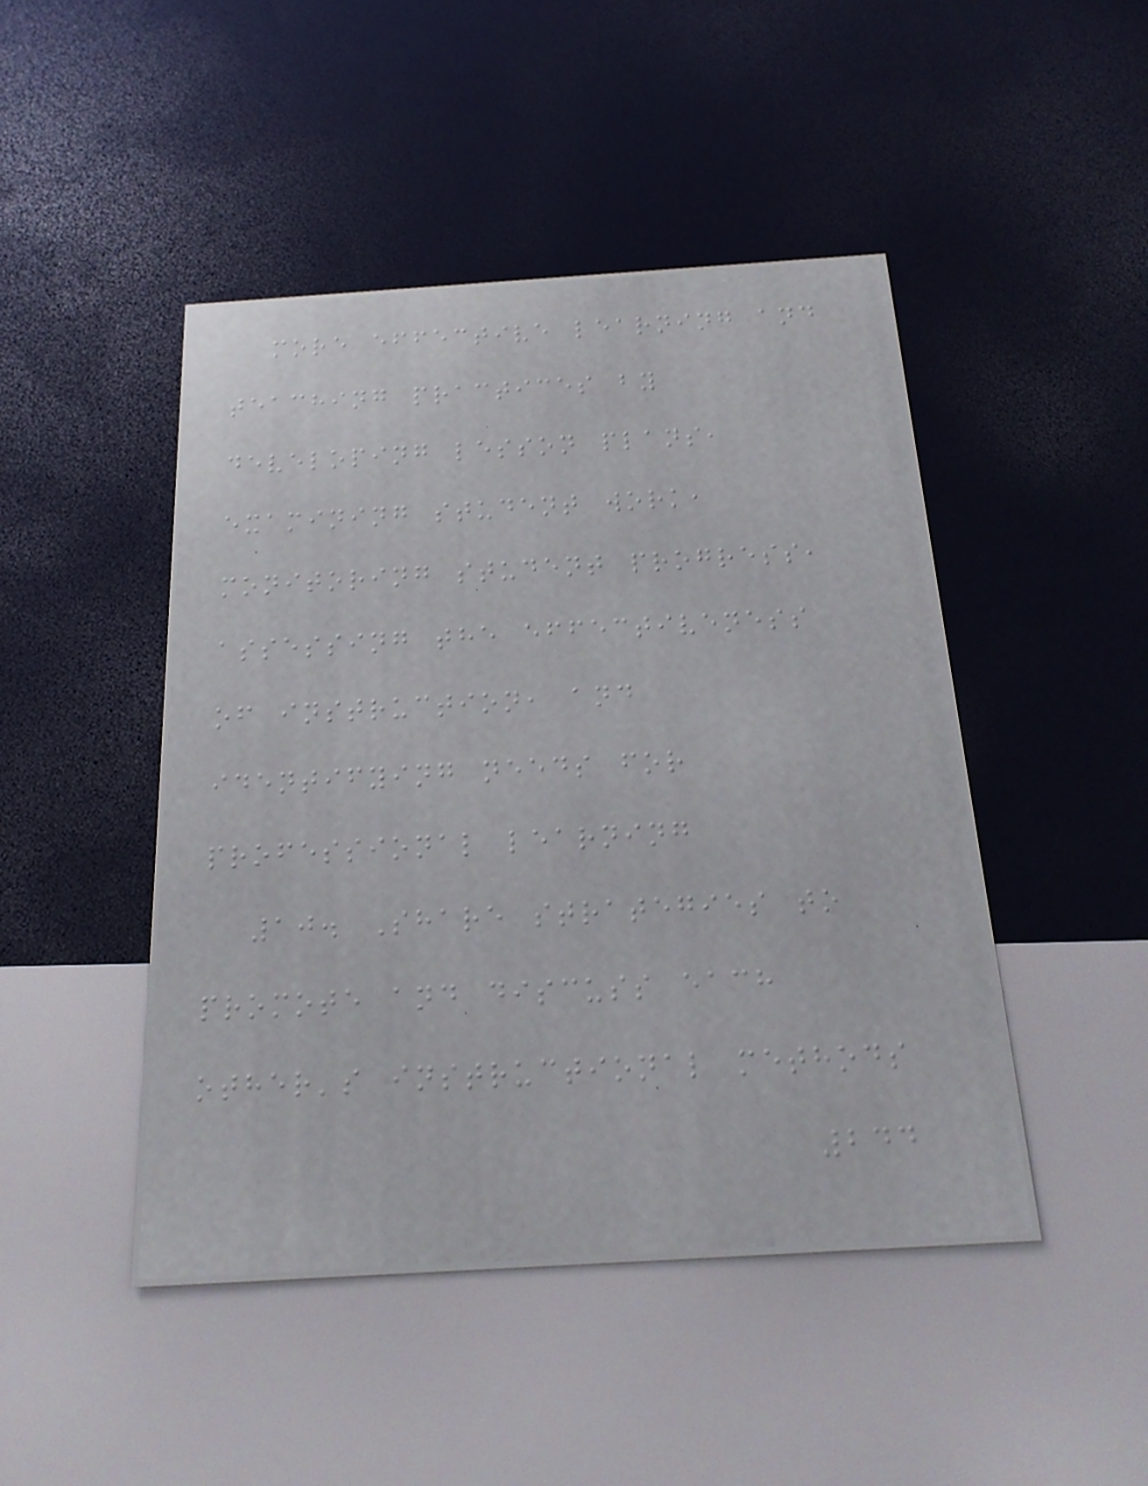more effective learning and
teaching practices by
developing lesson plans,
examining student work,
monitoring student progress,
assessing the effectiveness
of instruction, and
identifying needs for
professional learning
10. Share strategies to
promote and discuss each
other's instructional methods
244
